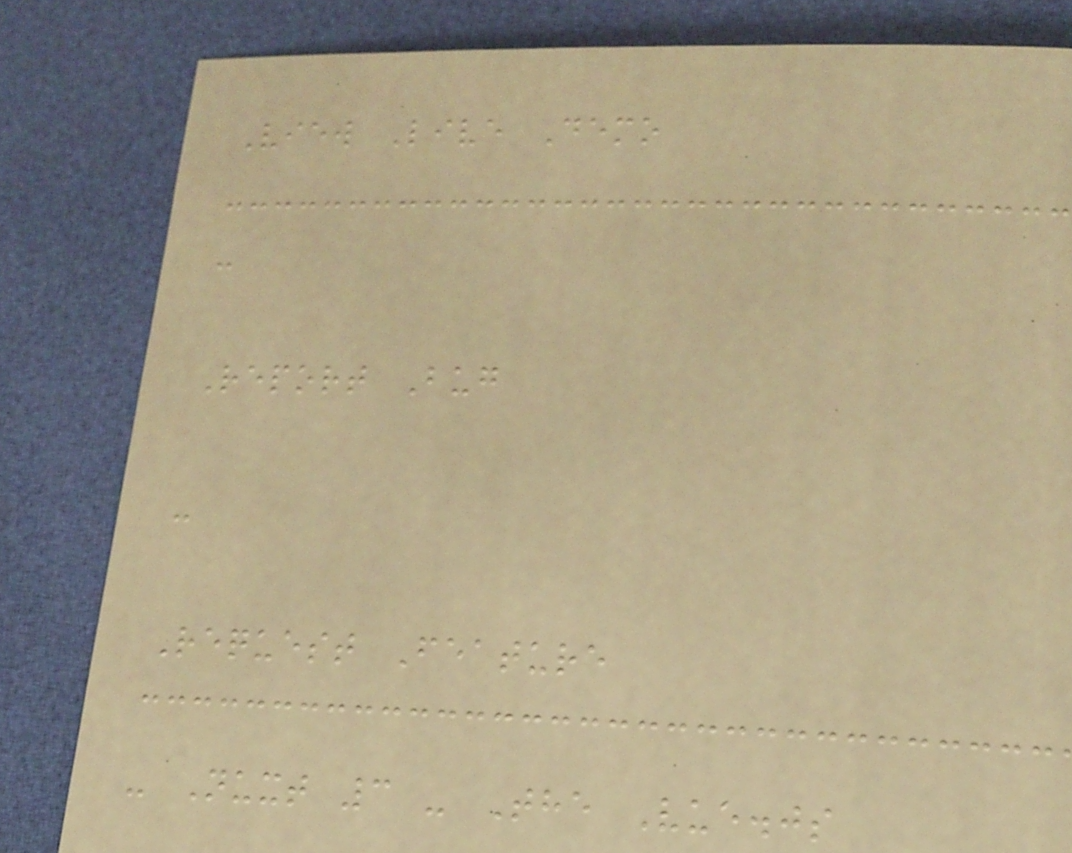View Live Demo
-
Report Bug
-
Request Feature
- Nuxt 3 - The Vue.js
